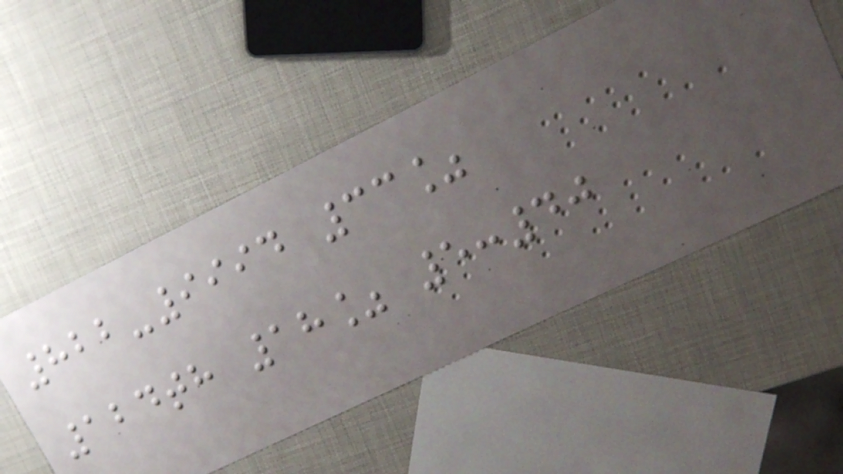822-9994 33%
124th 18% 5:40
